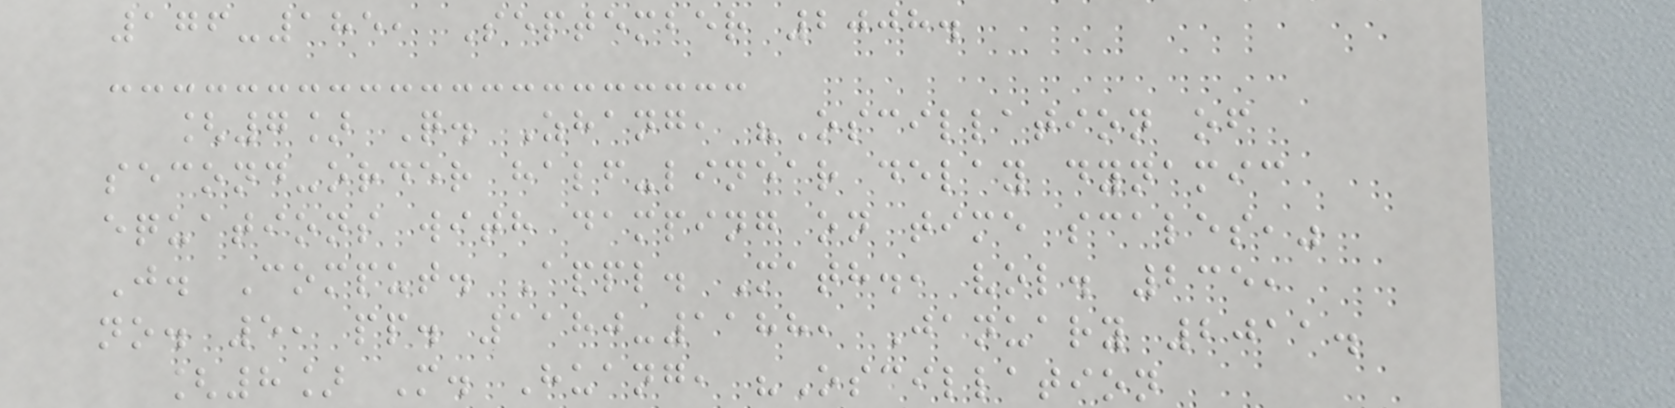176-185, September 2008.
[7] Q. Zhang, "Oscillation of
second-order half-linear delay dynamic
equations with damping on time scales,"
J. Comput. Appl. Math., vol. 235,
no. 5, pp. 1180-1188, January 2011.
[8] M. Huang, "Oscillation
